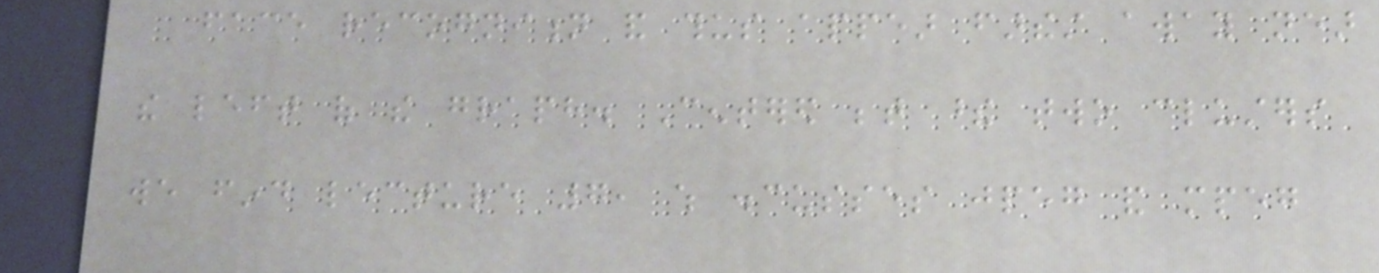face recognition and thus appear farthest away near
the left of the graph. Centered between these two clusters
we find lecture 7, which discusses jpeg and mpeg
